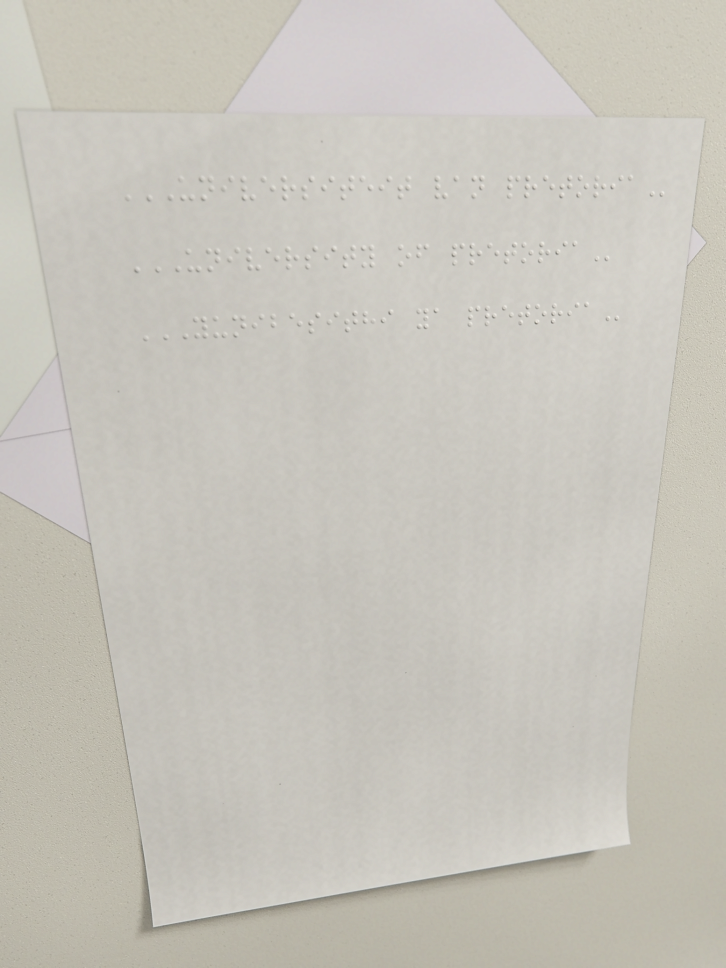UNIVERSITEIT VAN PRETORIA
UNIVERSITY OF PRETORIA
YUNIBESITHI YA PRETORIA
